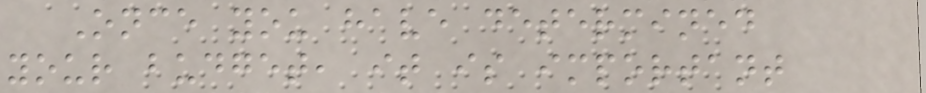Once you have determined
your budget, it is important
